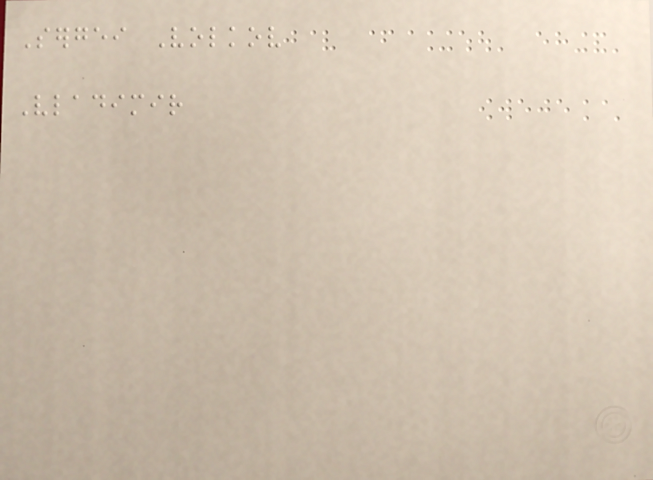Sergei Volkov
Vladimir
